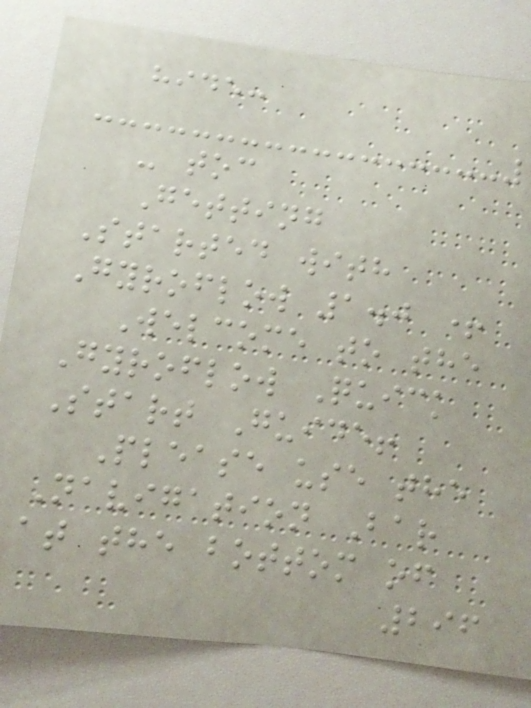hide:
- toc
Getting
Started with
Gyroflow 1.0 +
Welcome to the
Gyroflow Quick
Start Guide!
Please use the
Navigation Bar
at the bottom of
296
